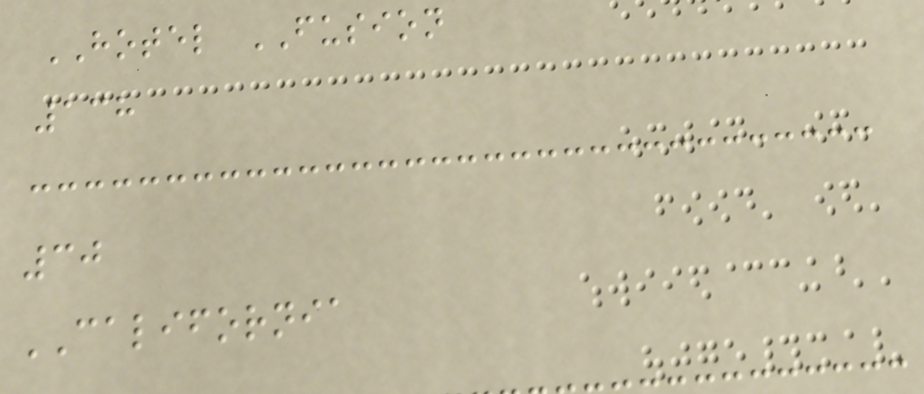HOTEL FUSION
138
30
CALIFORNIA
